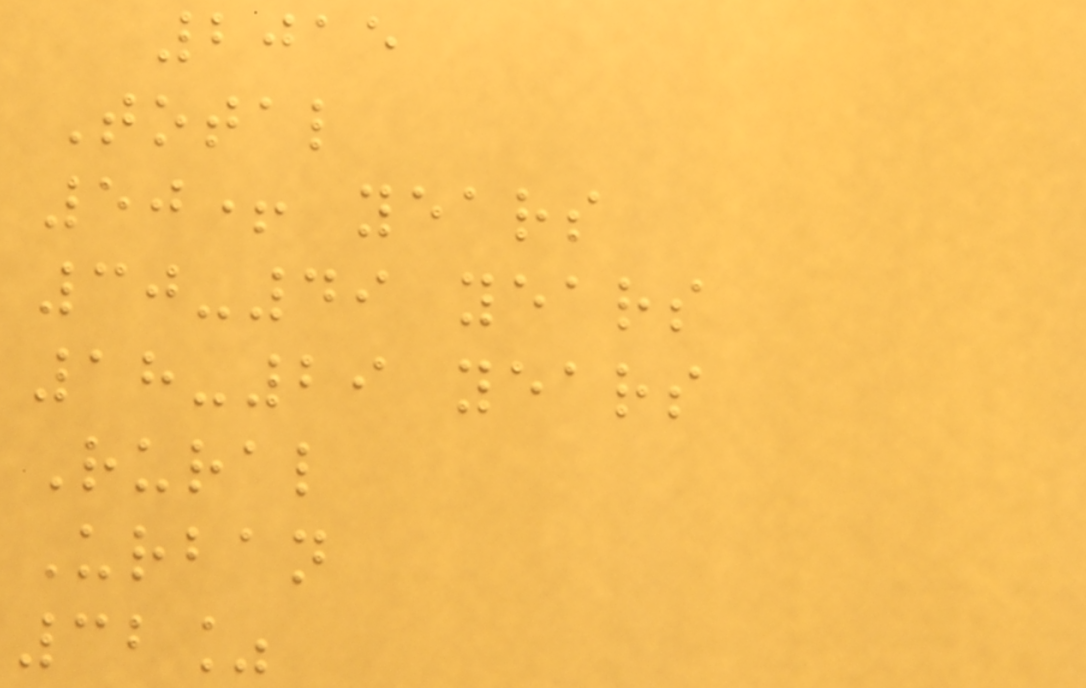2015
Total
50+ years
30-49 years
18-29 years
Rural
Urban
32%
